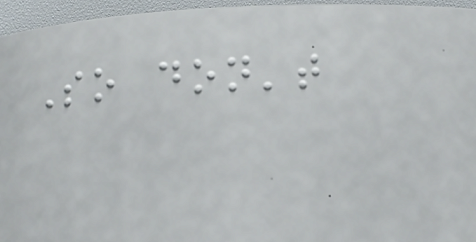So don't
